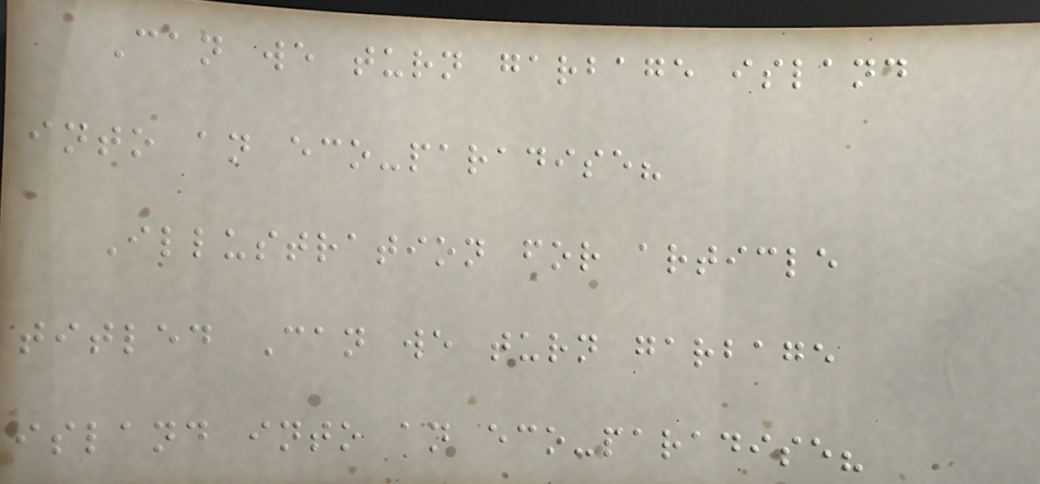Can we turn garbage island
into an eco-paradise?
Illustration for article
titled Can we turn garbage
island into an eco-paradise?
